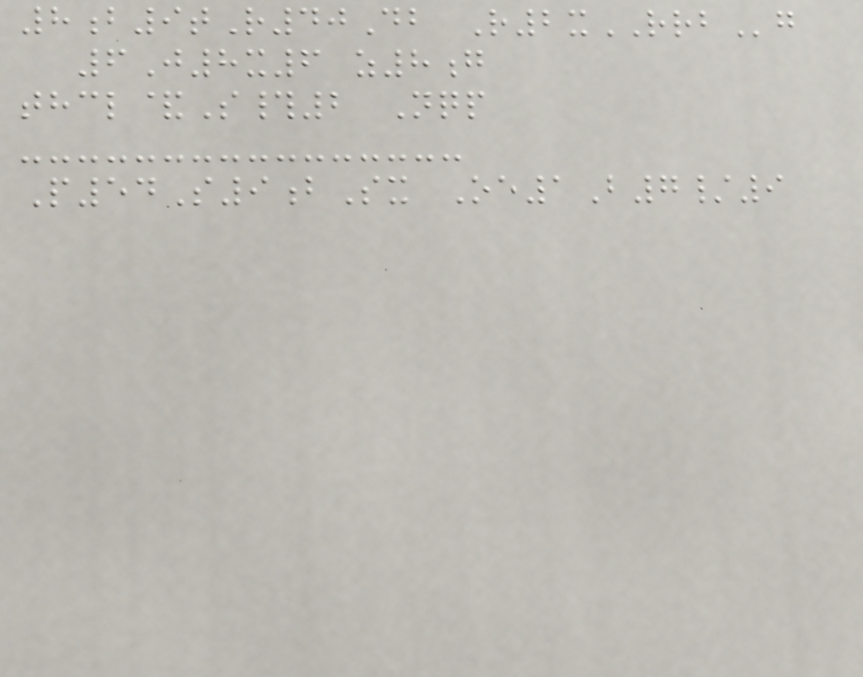8b9tR40Db R2xRRBg
6J8x6 z8g
thcl&S#2 Nqp
P54S9bSx Oe1B7/9
